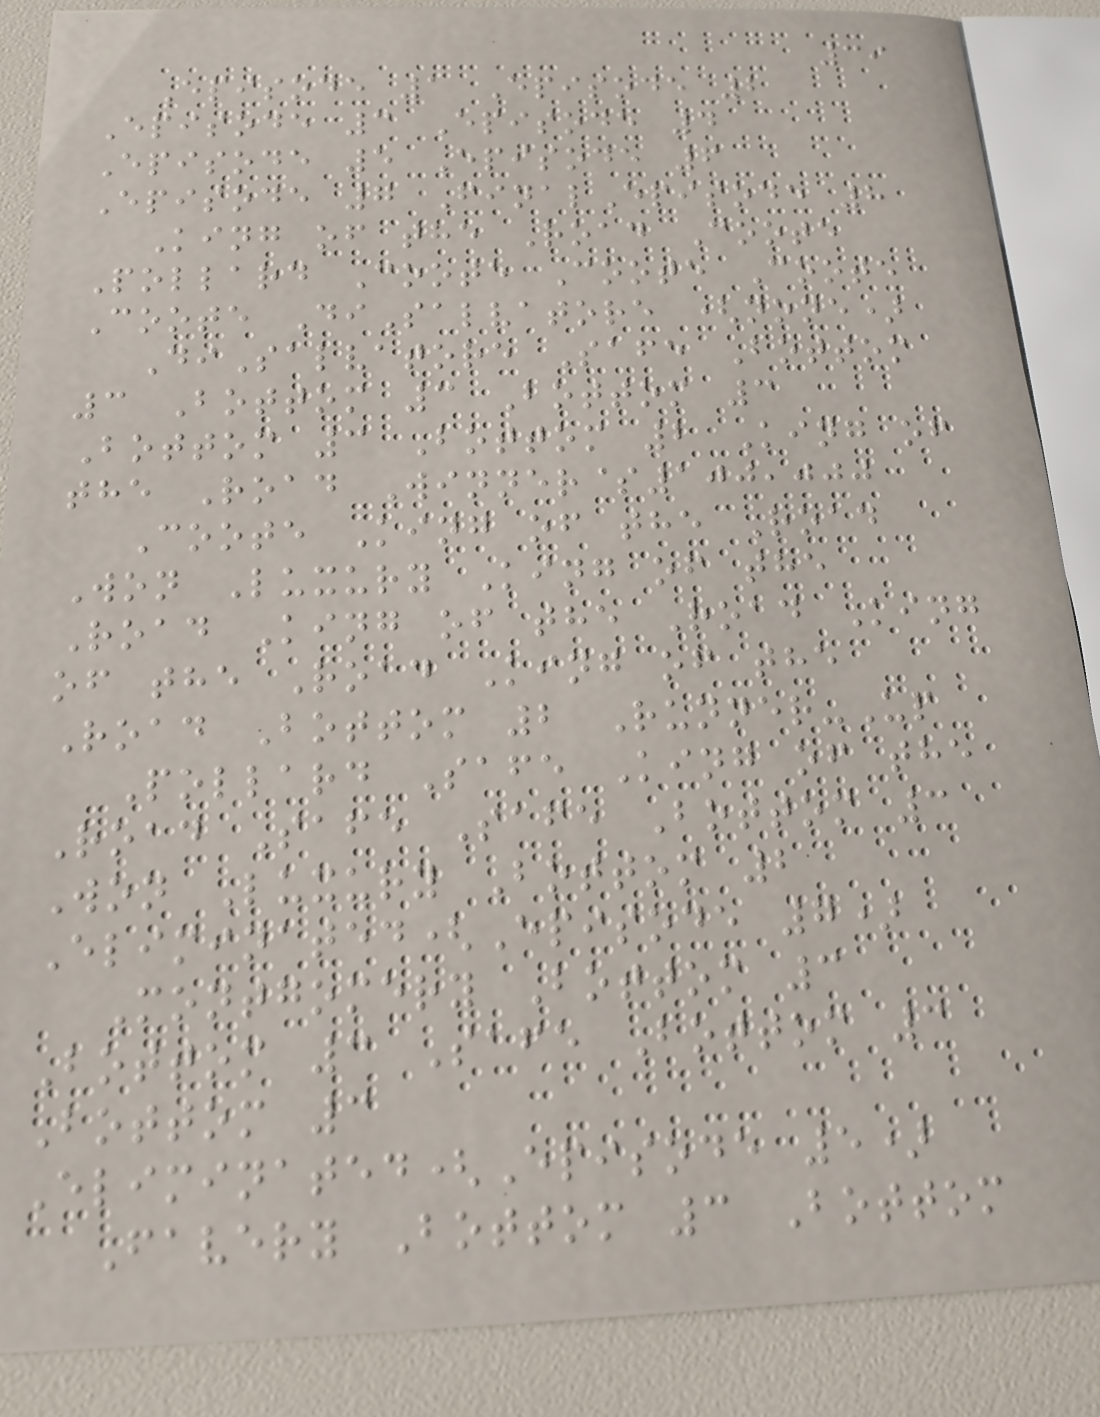39
Episode 1 Episode 2
Episode 3 Episode 4
Episode 5 Episode 6
Episode 7 FinalEpisode 8
King of the Road Coote
Pollard Coote Coote Coote
Coote DiSalvatore (none)
DiSalvatore Safe Bottom
3 Bottom 3 Bottom 3
Bottom 3 Bottom 2 King of
the Road Winner$100,000
Coote King of the Road
Won Luxury King of the
Road King of the Road King
of the Road King of the
Road Bottom 2 Runner-Up
Pollard Safe King of the
Road Safe Safe Bottom 3
Won Luxury Bottom 2
Eliminated(Episode 7)
Montgomery Bottom 3
Bottom 3 Safe Bottom 3
Bottom 3
Eliminated(Episode 5)
Favery Bottom 3 Bottom
